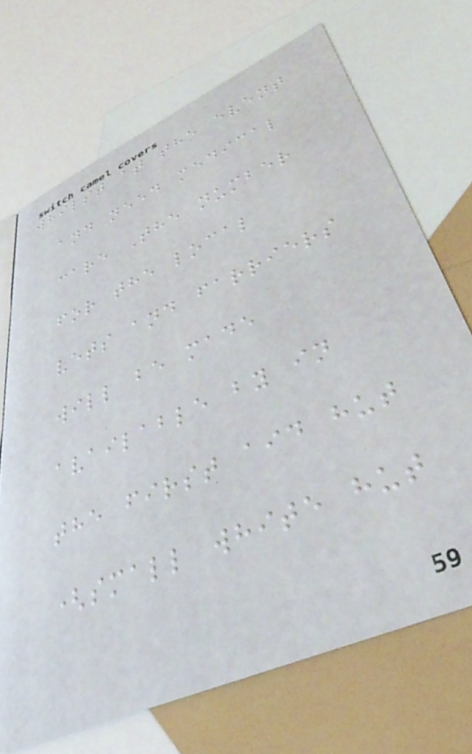whilst at the event
and need medical
care The number
for the local
vets and farriers
will be made
available by in
the first aid hut
(small white hut
